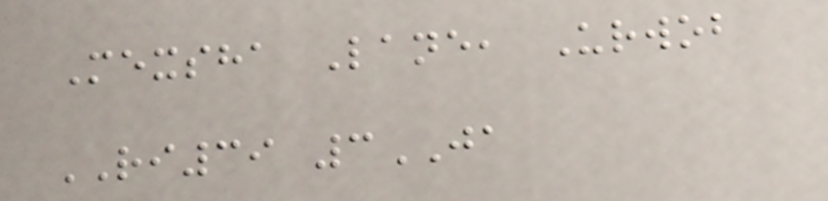Mexsha Lane, Urwob
RI39 3JA
